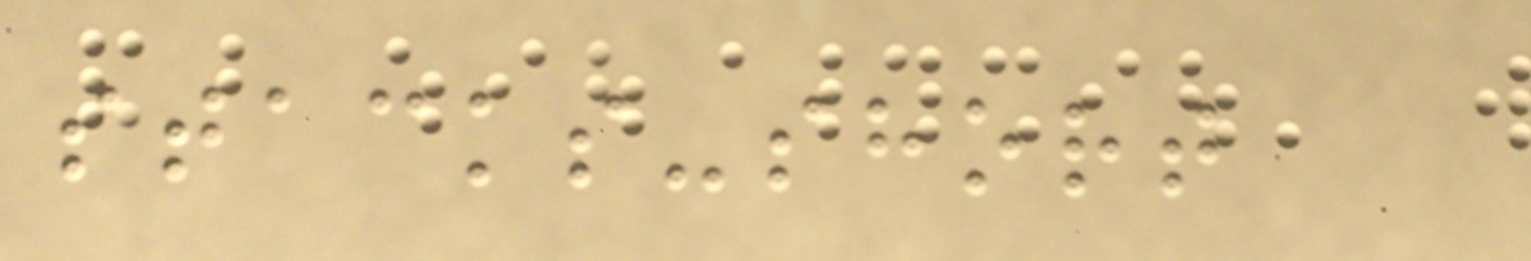stacks-short
